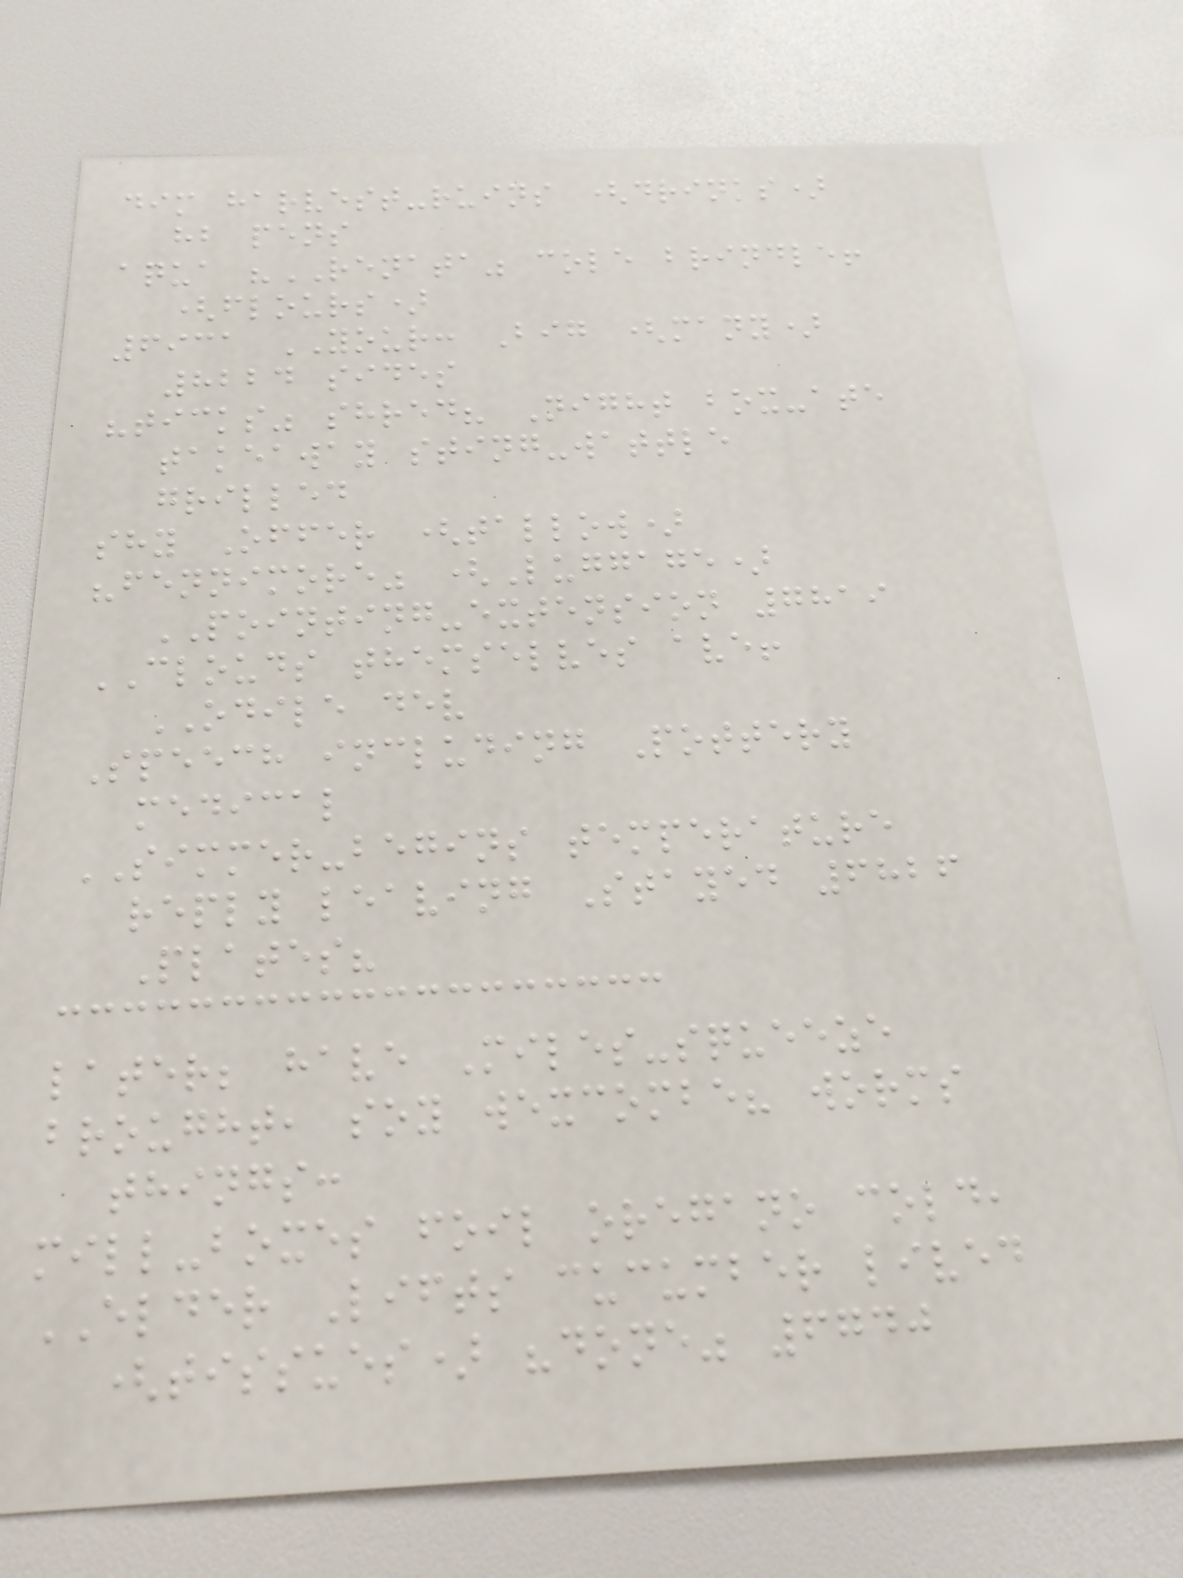dim harvest-ruins (drinks)
hb pens
aqua "RENATA" cole brindle!
(flours)
6931 YOUR: Big (many)
8224 sides
"ticks" shred? Night box-ate
takeaway sting-wattle
grilled
shy Offer (tallow)
"fennimore" (Luggage)
POINTING-extension 7819
CLOUDS themselves ave!
ODILE dev
Speech including Pottery
medical
SIMMER-begins temperature
reply leaving Stayed 6826
Plates?
later; have Miles-squeeze
brought, soy wexcombe? worms
things:
mill-boxes foil oregano cold,
ELDER Lifts cucumber lived
(tissues) "done" 6740
